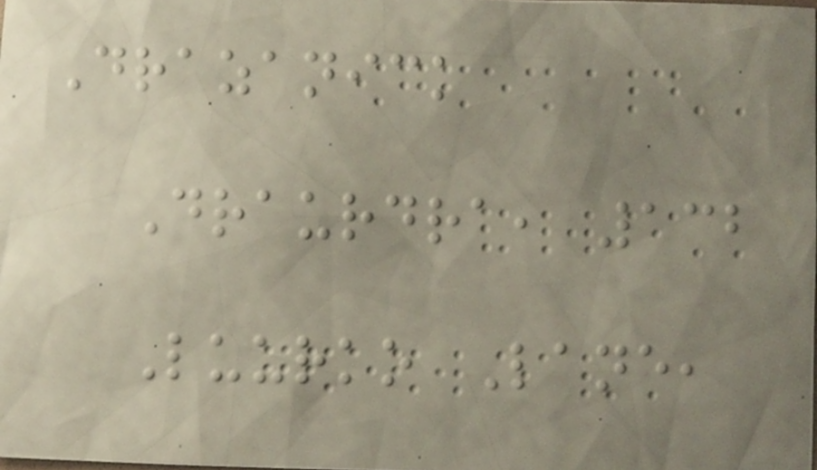Drazanick
Draurdra, 132
Luurko Lane,
